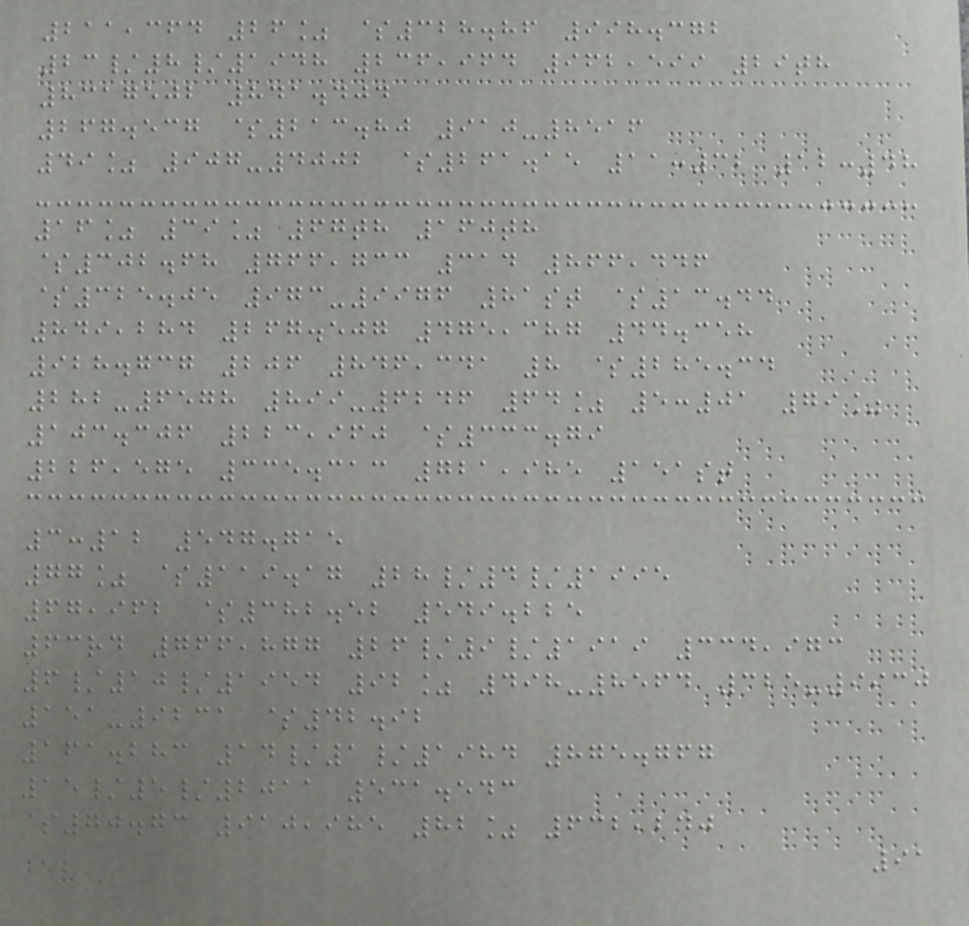211,364 26% $328.86 998.372
23/8/1948 236,964 962,599 29th
8317502 841.404
267.537 $213.80 910-8516
49% 907-4002 $261.15 11:32 12:48
16% 39% 67th 160th
$302.68 766,733 314 866,446
$325.05 973-9976 81st $13.44
849,284 267.507 475,387 44.358
928.737 206 846,341 8 $285.34
282-6578 899-6246 64% 5:01 79%
103.306 223,960 $333.79
226,575 335.313 721,985 151st
3:12 547.715
77% $119.17 28/4/1995
67,962 $382.52 549.225
63rd 766,877 26/9/1919 334,973
6/10/1954 92% 498-8564 325-9930
151-9231 $42.92
161.283 14/1/1984 875.767
15/5/2011 531.543
$70.73 910,985 82% 632,240
91
